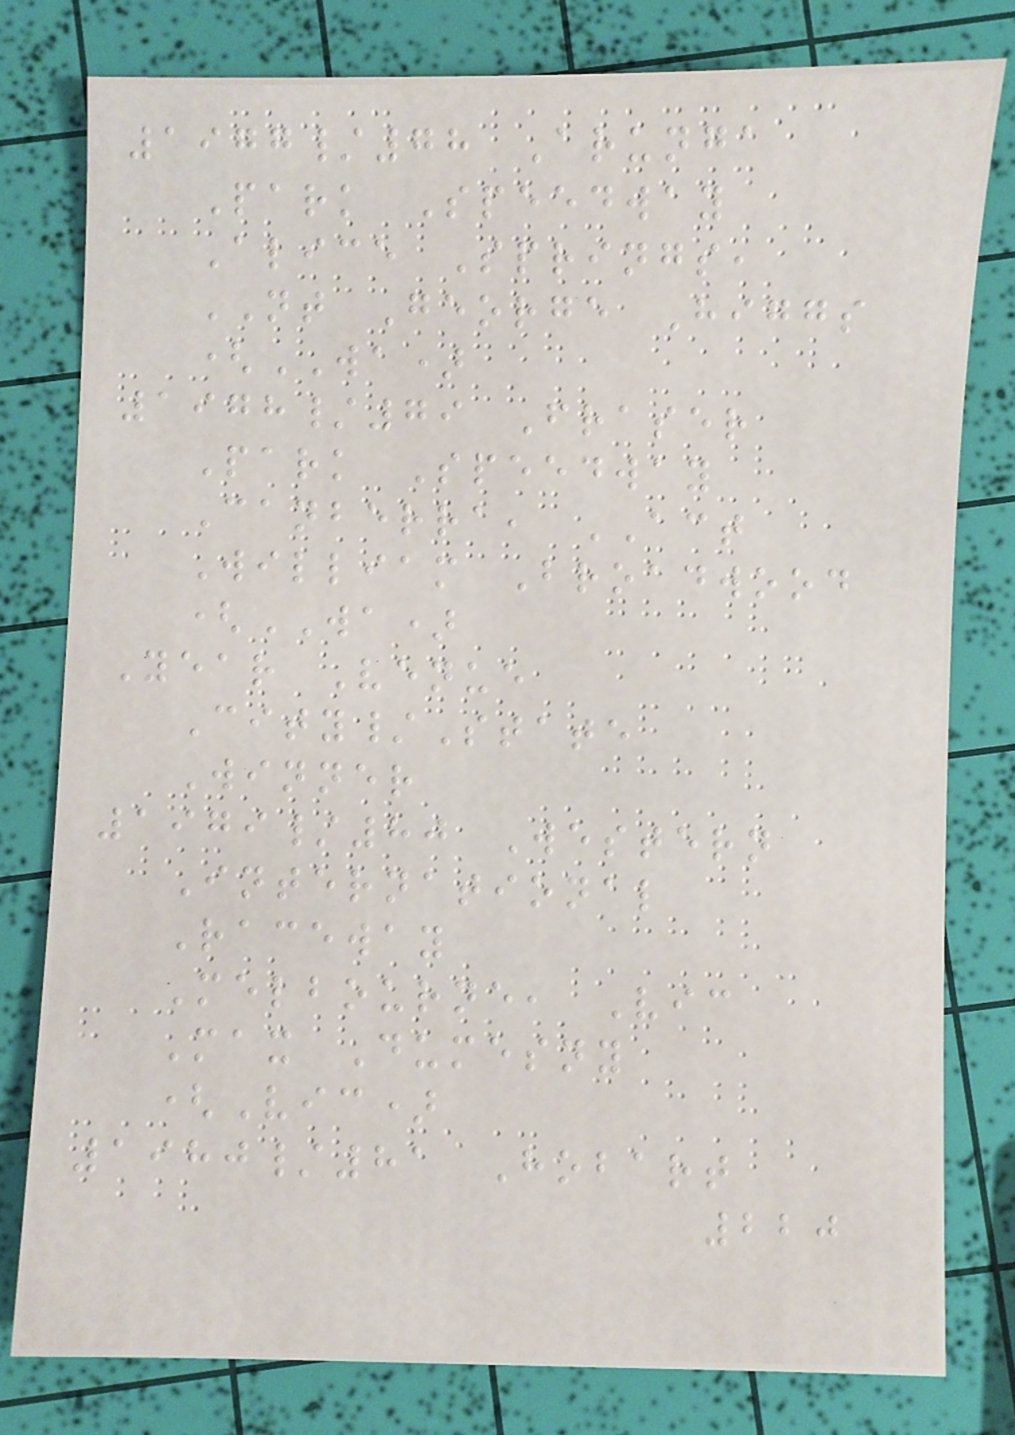1977/78 Arunga
Park Speedway
Alice Springs,
NT George Higgs
(WA)
1978/79 Fraser
Park Speedway
Canberra, ACT
William Broadwood
(WA)
Year Venue
City/State
Winner
1979/80 Western
International
Raceway
Melbourne, Vic
Max Dumesny
(Vic)
1980/81 Hobart
220
